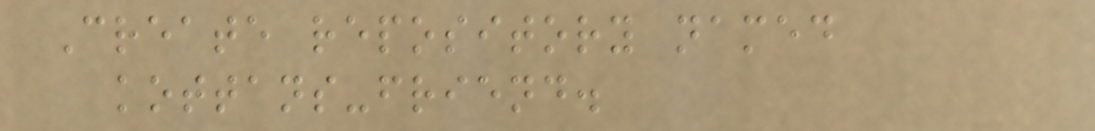Create repository named
kottans-friend.
